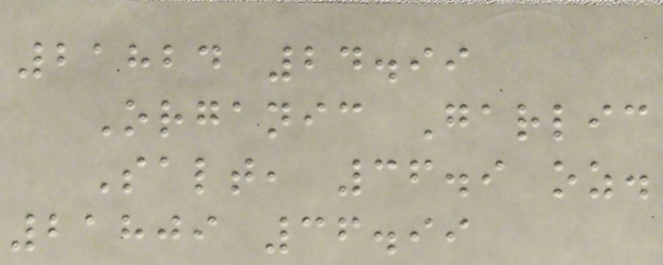21824 24.99
Organic Garlic
Salt, 36.9 oz.
21809 36.99
